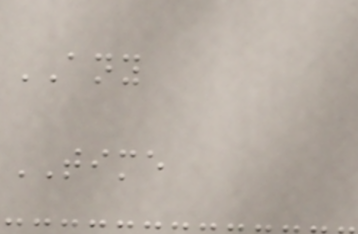ANY
TIME
